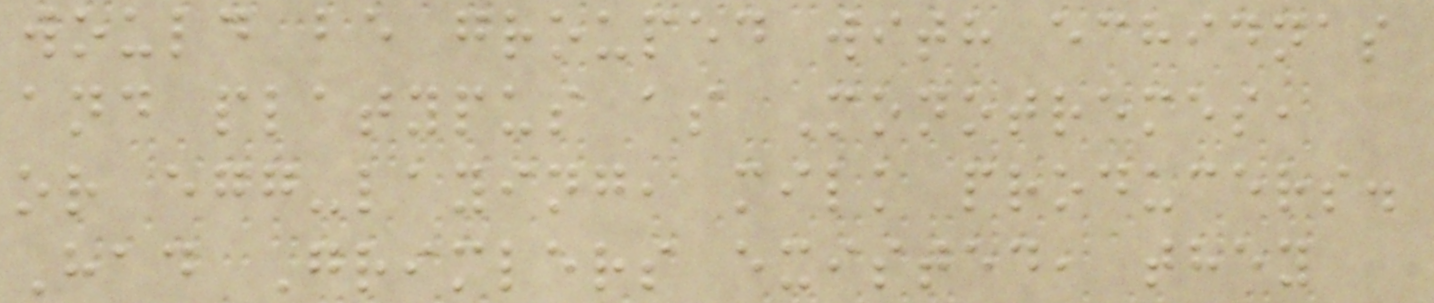would be grouped with echidnas
and platypus as Monotremes,
or egg-laying, milk producers.
Had Grimlers existed, they
